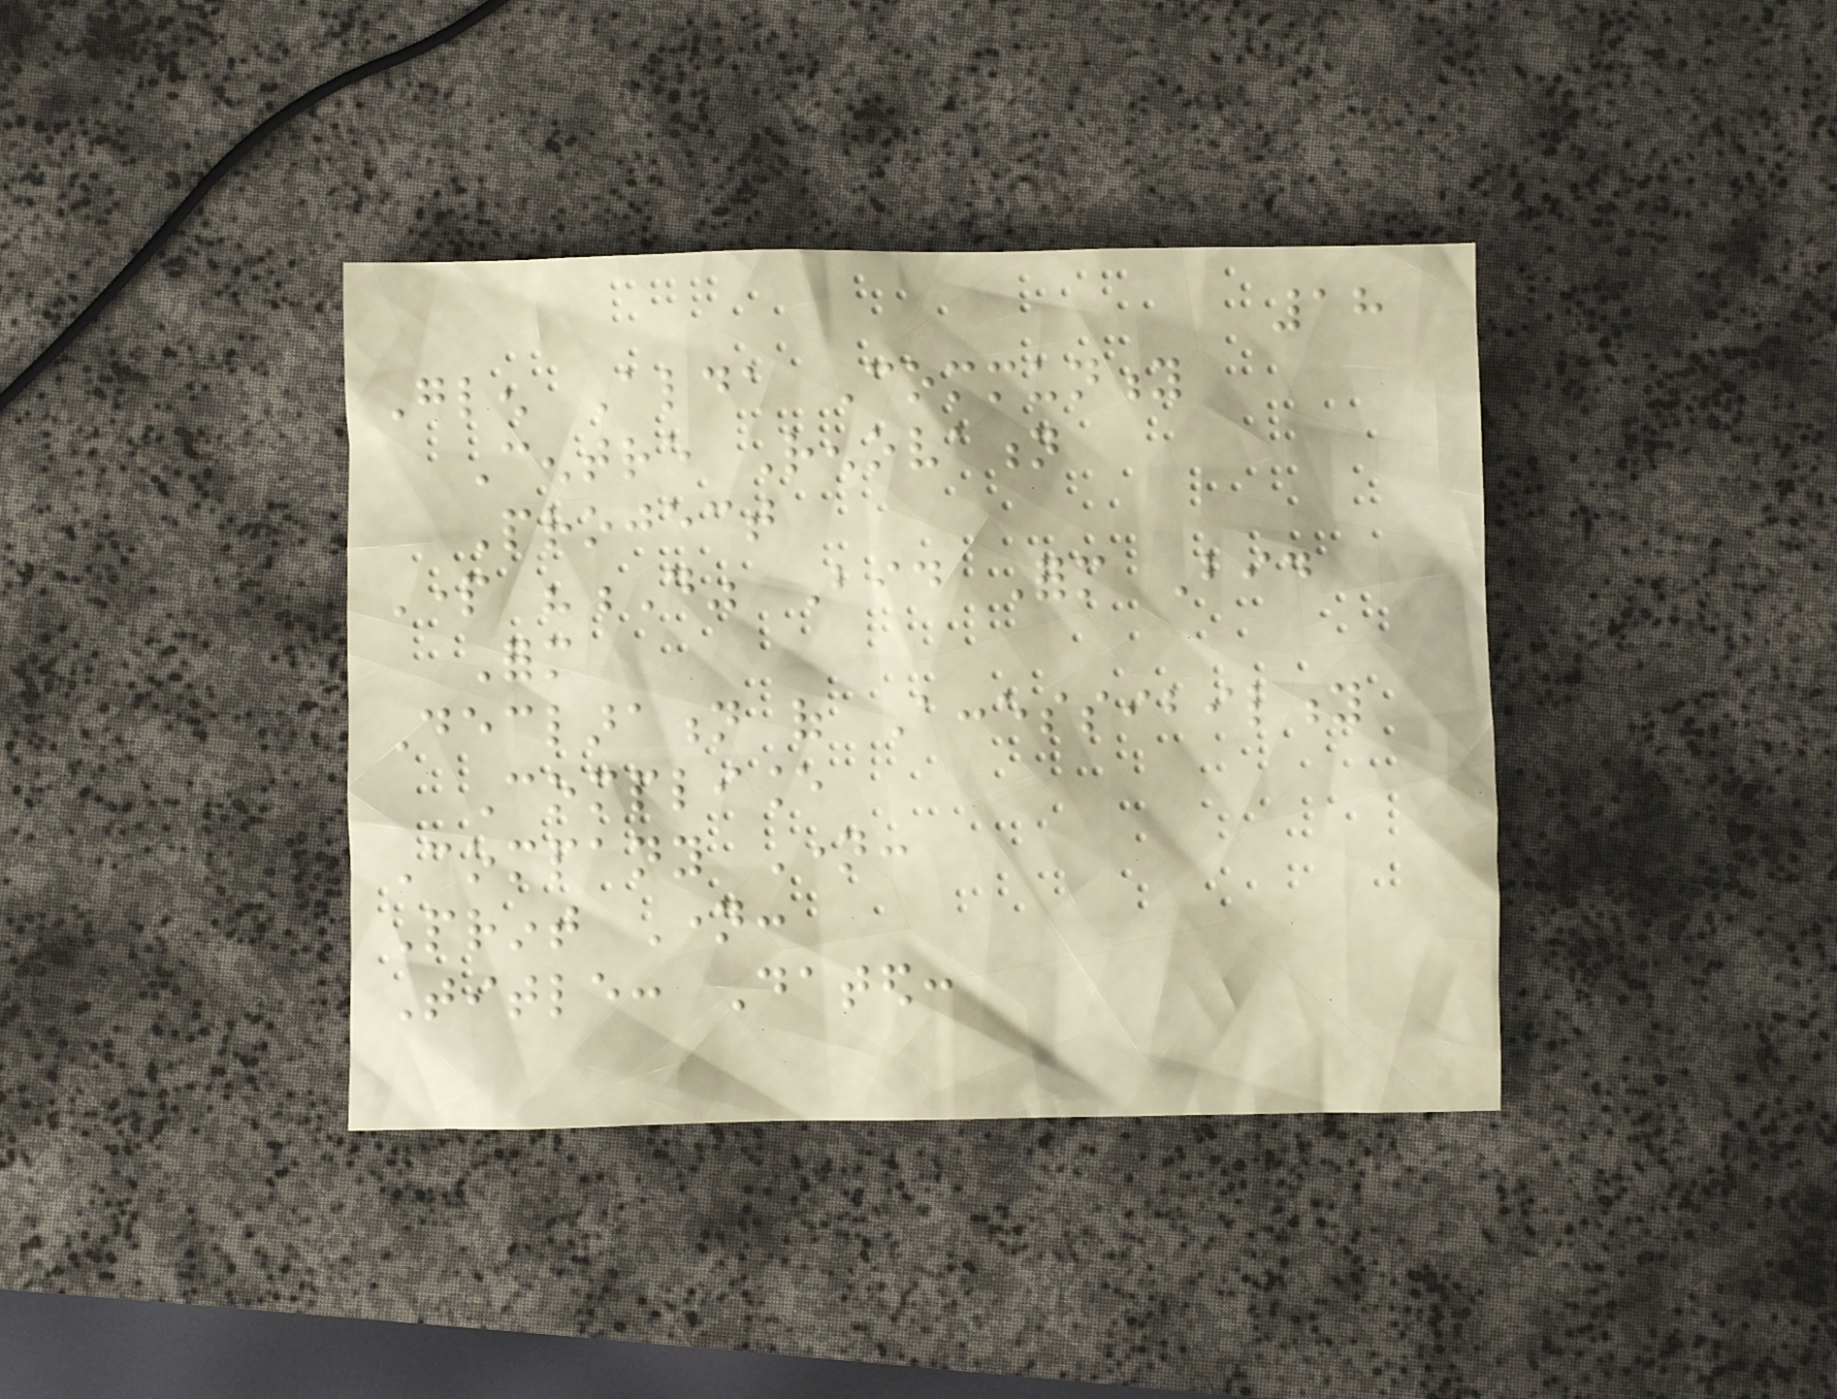18
Glen Alda Community
Centre Renovation
Project
Part "D" Bid Form Bid
Form
Declaration of Accessibility
Compliance
Company Name:
Print Name:
Title: Dated:
